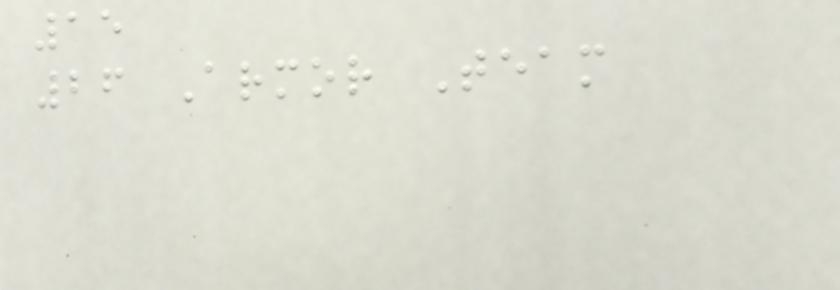15
26 Armor Team
